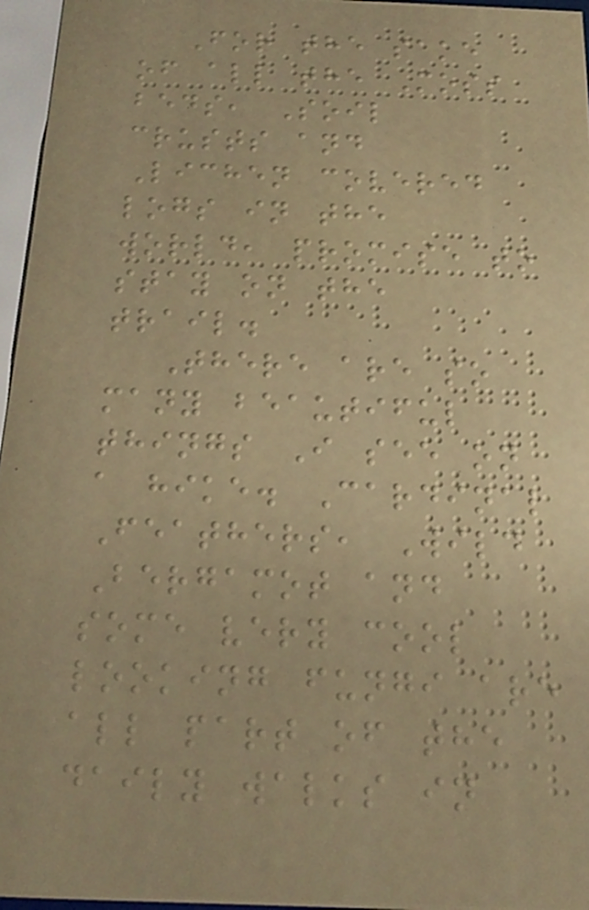For the sake
of all the Moss
beds, Soil
crusts and
Lichen covered
logs in the
world, promise to
stay on the
trail.
There are so
many beautiful
things I see on
a hike. Cardinal
Feathers, Wild
Bergamot and
some very cool
looking fungi are
all part of the
daily walks in
